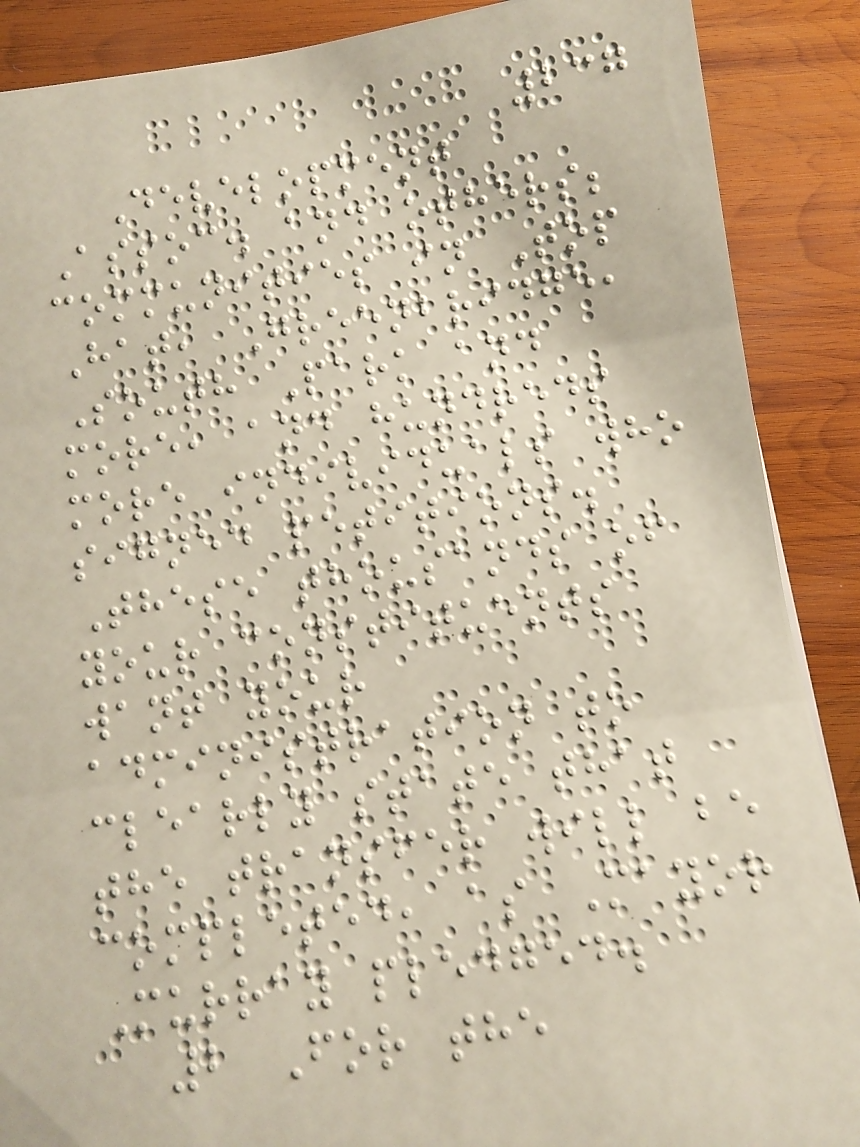237
Development
Assoc. and others;
communities in Top
Hat, Greenbridge,
South Park and
more, and hundreds
more individuals who
signed petitions.
These thousands of
your constituents
want your
administration to
clearly state that
the transfer will be
completed, as Mayor
Murray pledged.
2 For the
